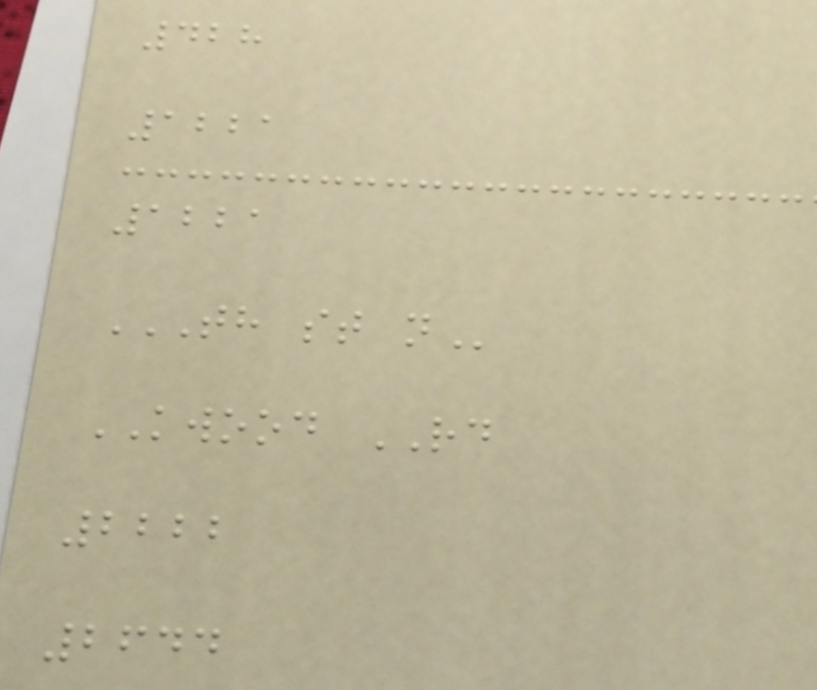428
1221
1221
TH ST N
KWOOD RD
2222
2644
